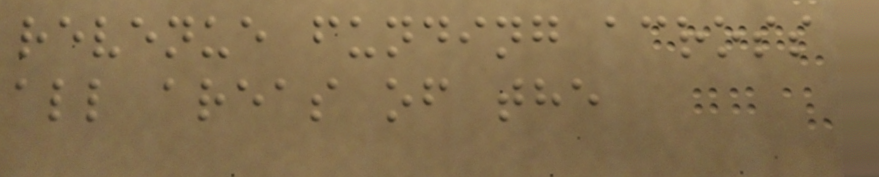revenue funding across
all areas of the
